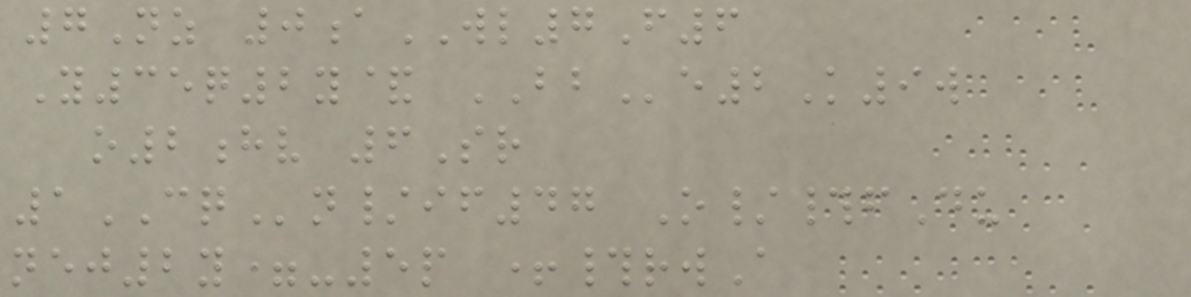7Nz 0aWL7F6
Y35q2y& BBe2K9w
o2hv 6Sr
1CQn/if47 O/#fDu
nej2y=-5p +#rwA
